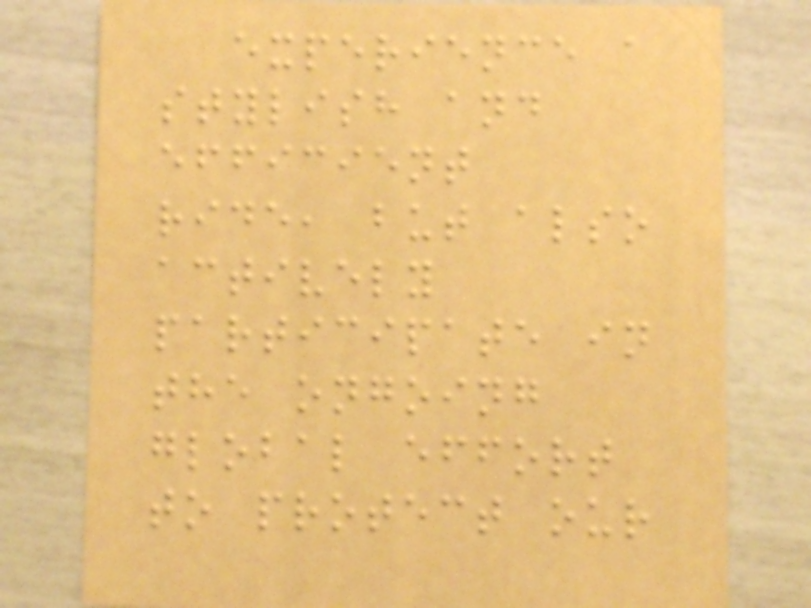experience a
stylish and
efficient
ride, but also
actively
participate in
the ongoing
global effort
to protect our
